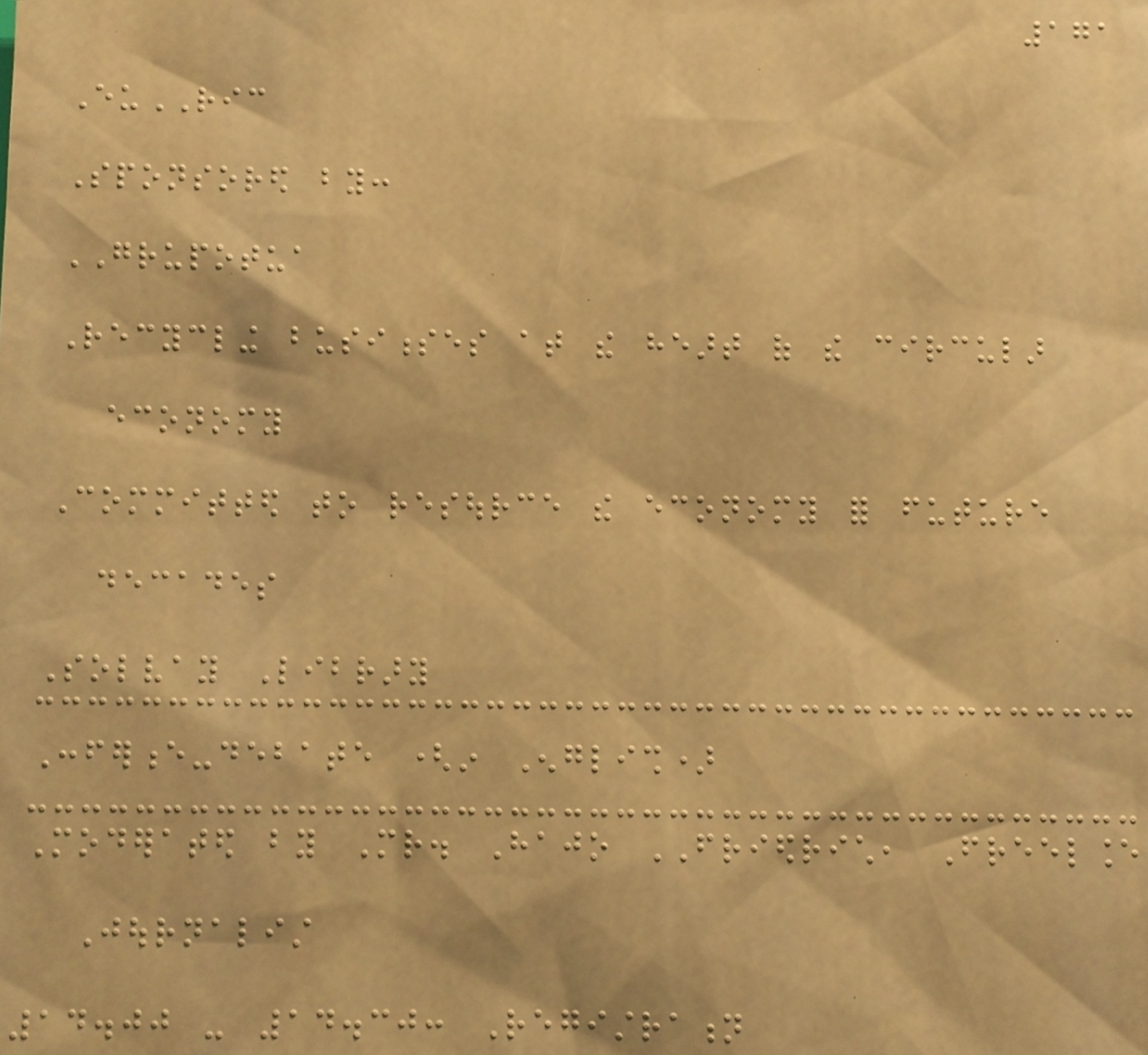171
EuRIC
Sponsored by:
GRUPOTUA
Recycling businesses at the heart of the circular
economy
Committed to resource the economy for future
decades
Solvay Library
Conference-debate (in English)
Moderated by Mr. Hajo FRIEDRICH, Freelance
Journalist
14.00 - 14.30: Registration
